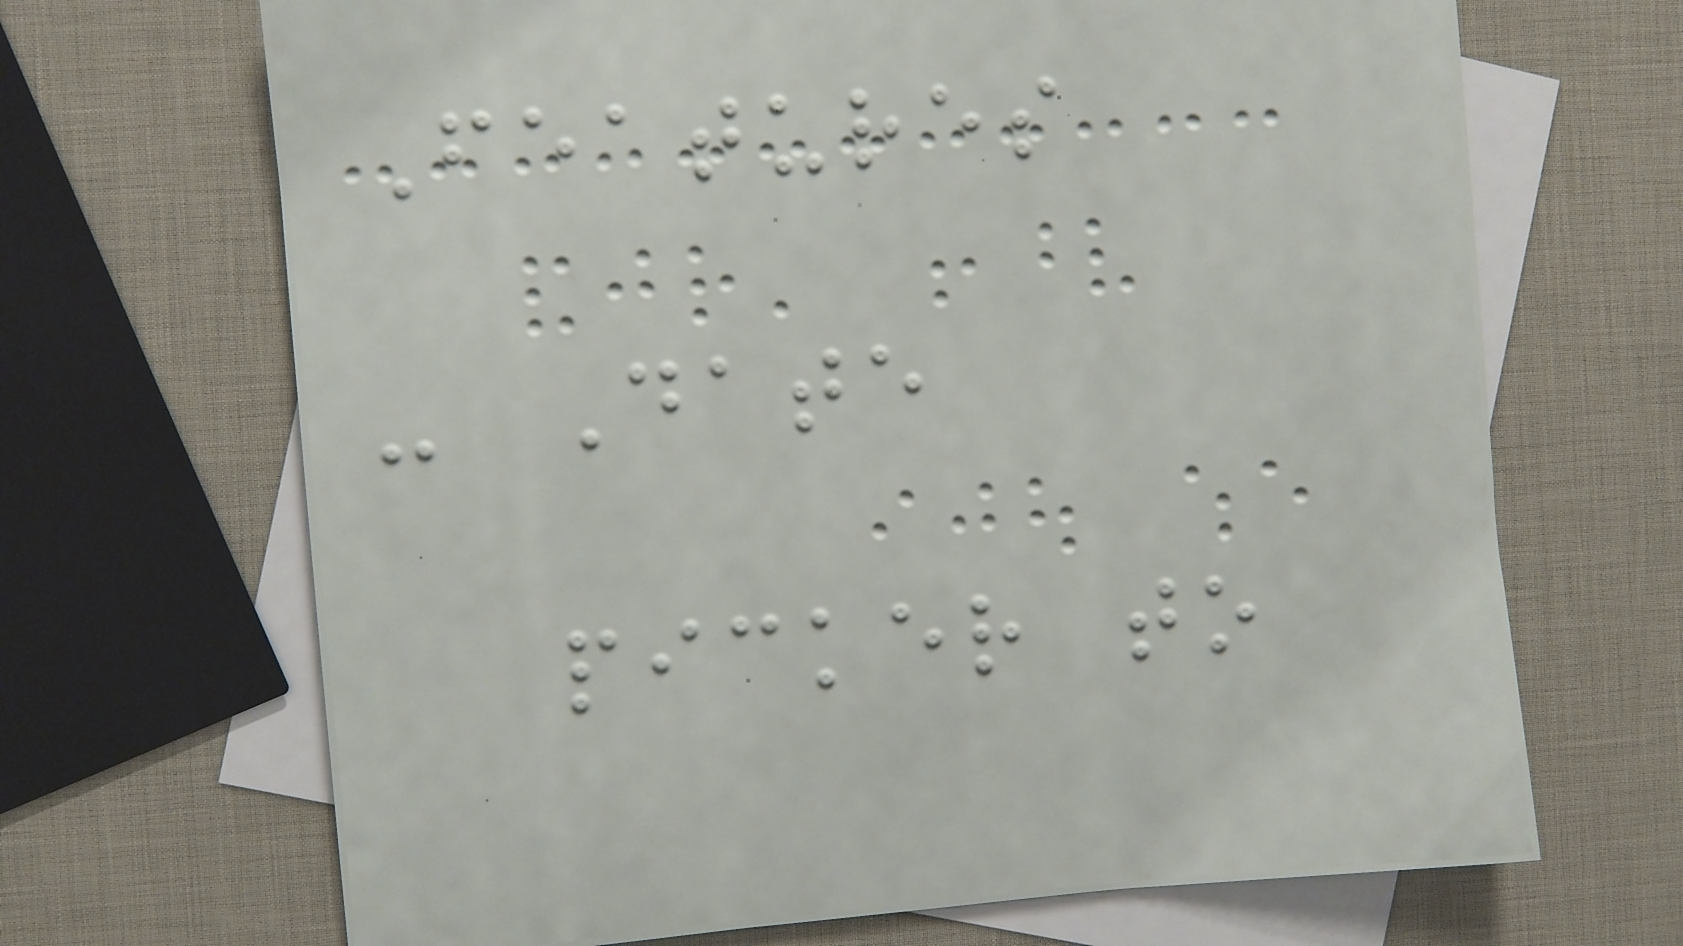Features
- Date
picker to
